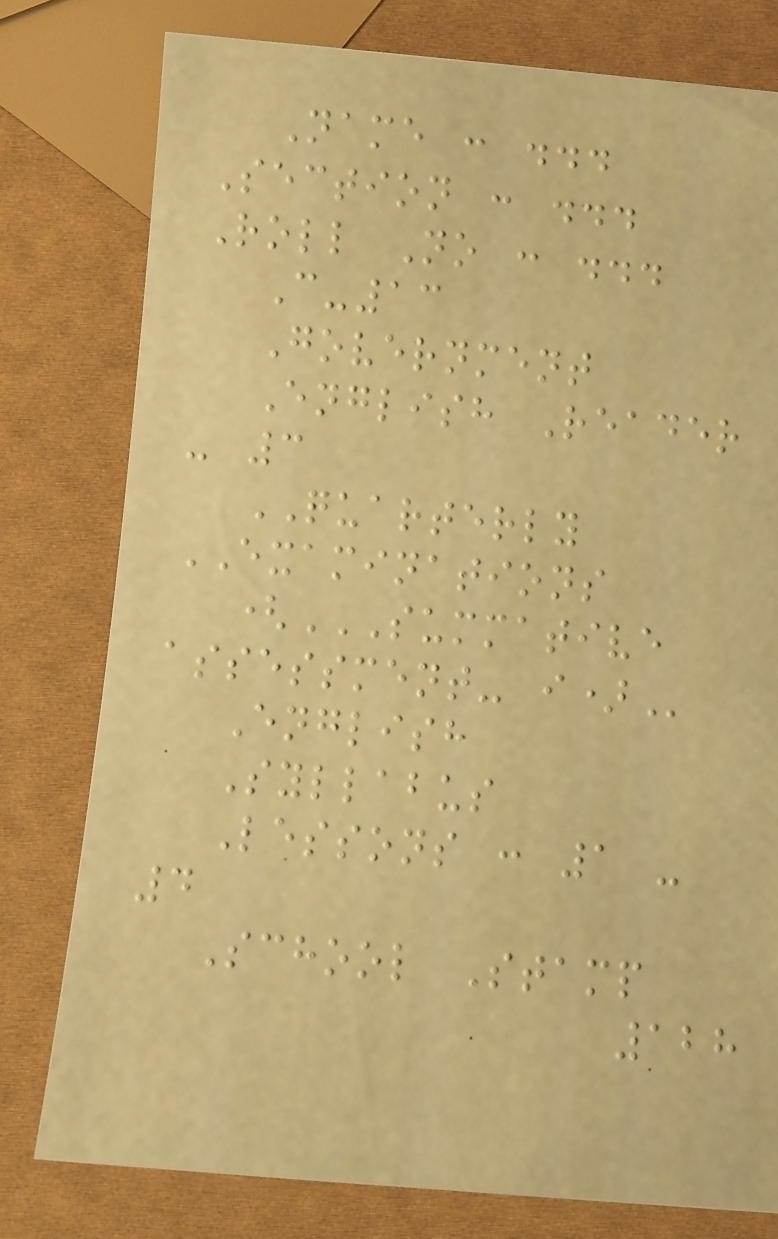Name : ...
Section : ...
Roll No : ...
C-13
Government
English Reader
- 3
QUARTERLY
EXAMINATIONS
(SUMMATIVE
ASSESSMENT- I)
English
Syllabus
Lessons : 1 -
4
School Stamp
128
